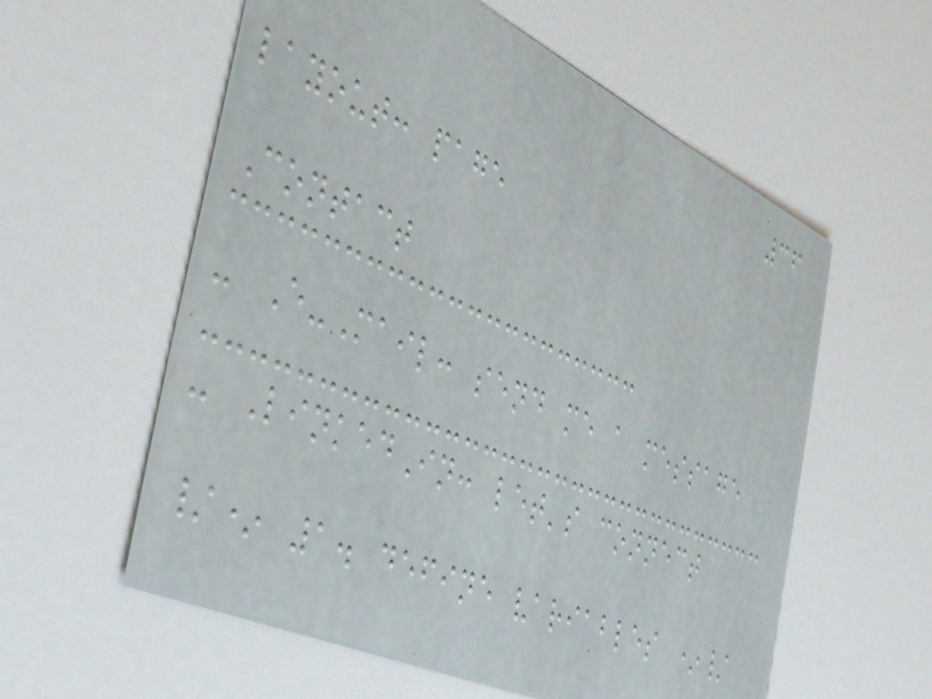36
layout: page
Contact
- E-Mail: send me a message
- LinkedIn: let's connect
/* 1. define variables */
